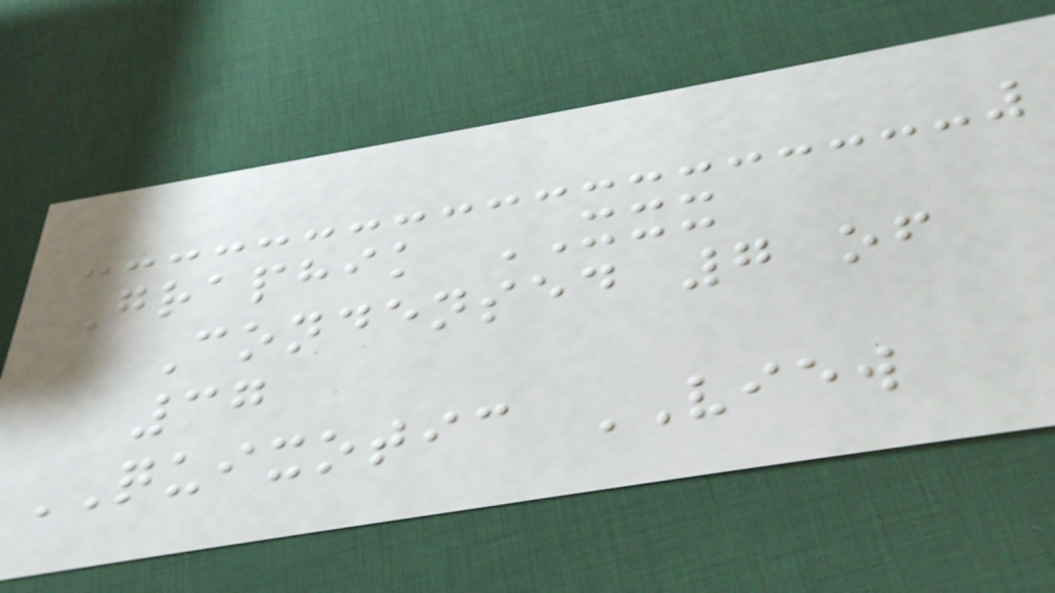Graphik XXX
Condensed 7 of
37
QUIXOTIC VIEW
